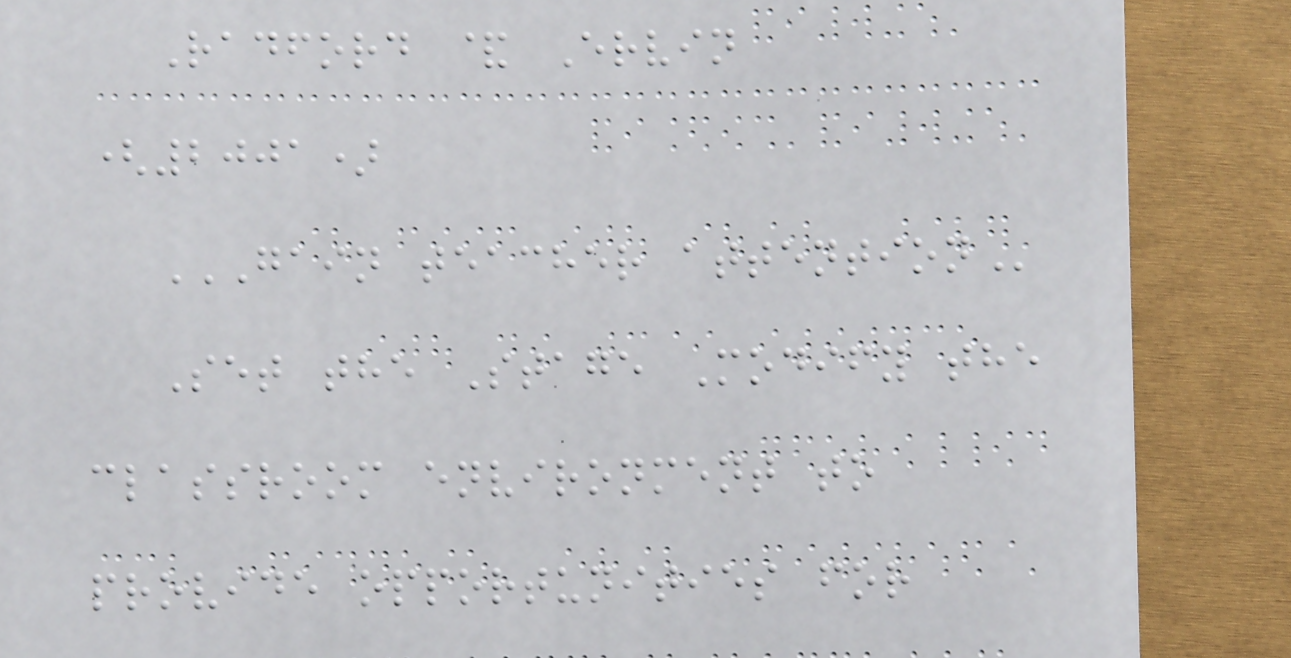Radford & Ervin
(2001)
GAIN TEACHER ATTENTION
Set the Stage Modify the
classroom environment to
provide opportunities for
